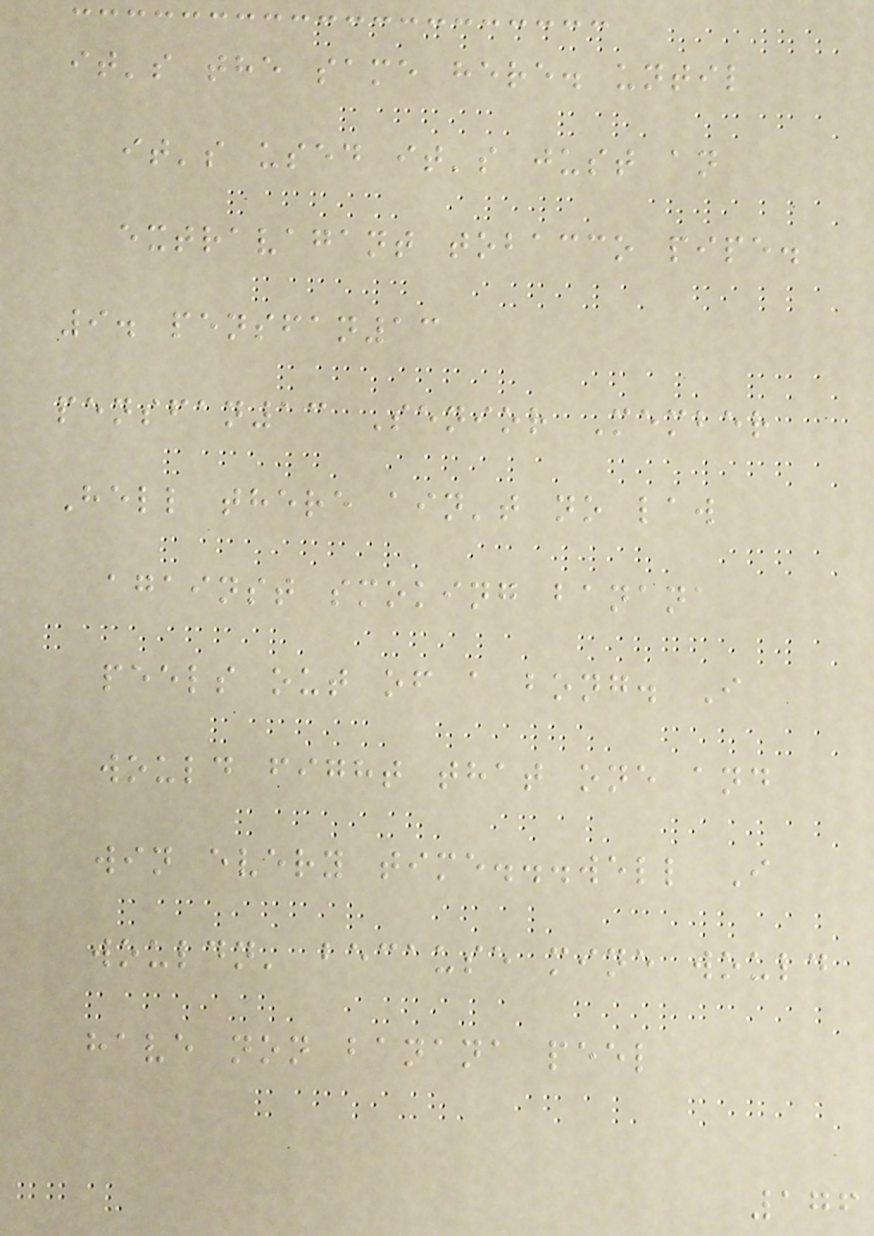it's the same here. until
it's used it's just an
extravagant tobacco pipe.
9. pensfan13
pensfan13 Senior Member
Hell there ain't no law
against smoking banana
peels out of a bong. I
would fight that one and
win every time...well I
wouldn' because mine would
have non banana peel
176
